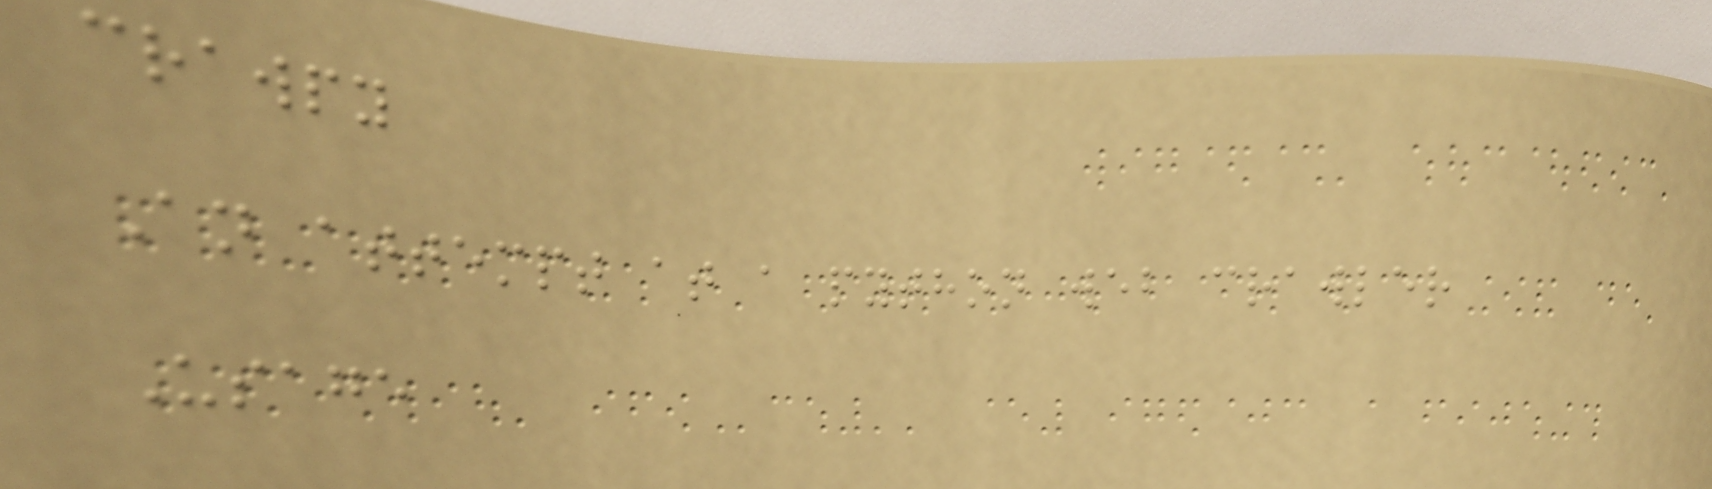crawpy
An attempt at a python web crawler
Usage
